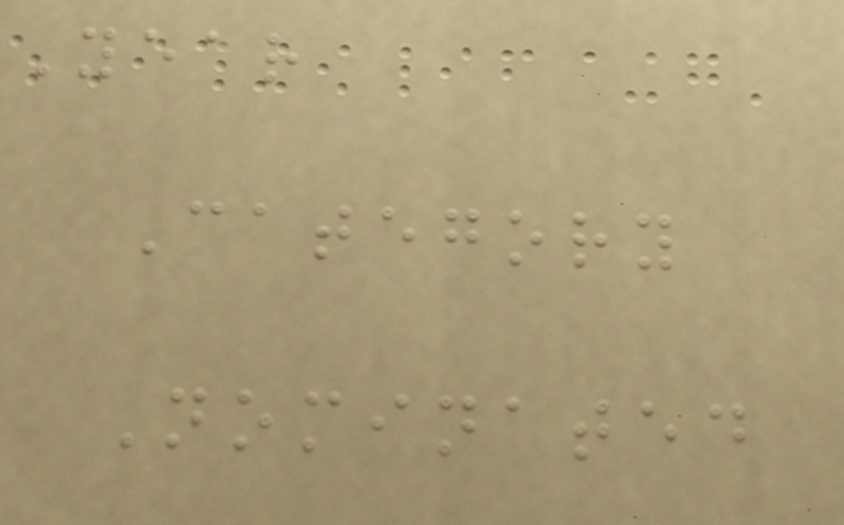Year
Category
Nominated
